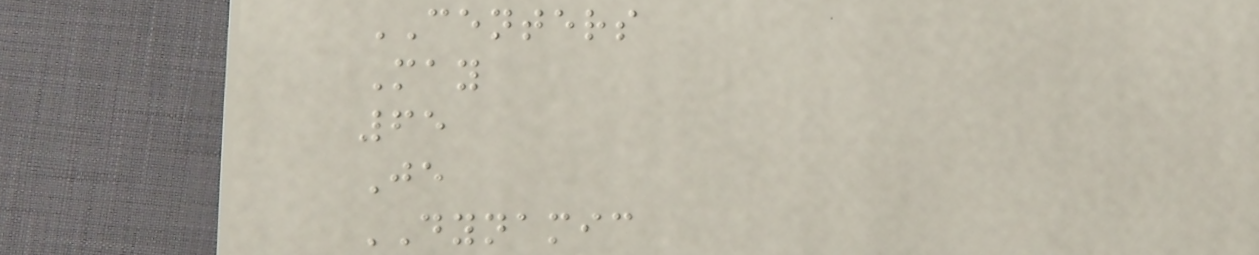CENTERS
May
65
Je
DYNAMIC
